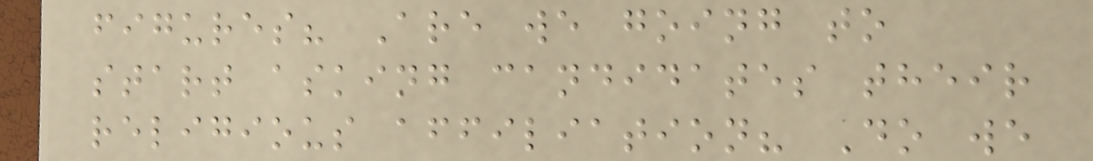figures? Are we going to
start asking candidates their
religious affiliation? Do we
